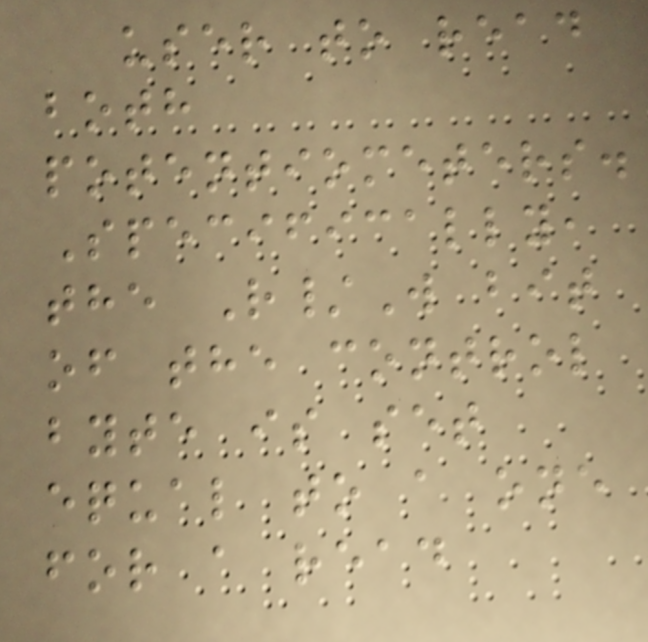user to read
both
potentiometers.
Specifically,
the R/W bit
of the control
byte is set
equal to a one
for a read
